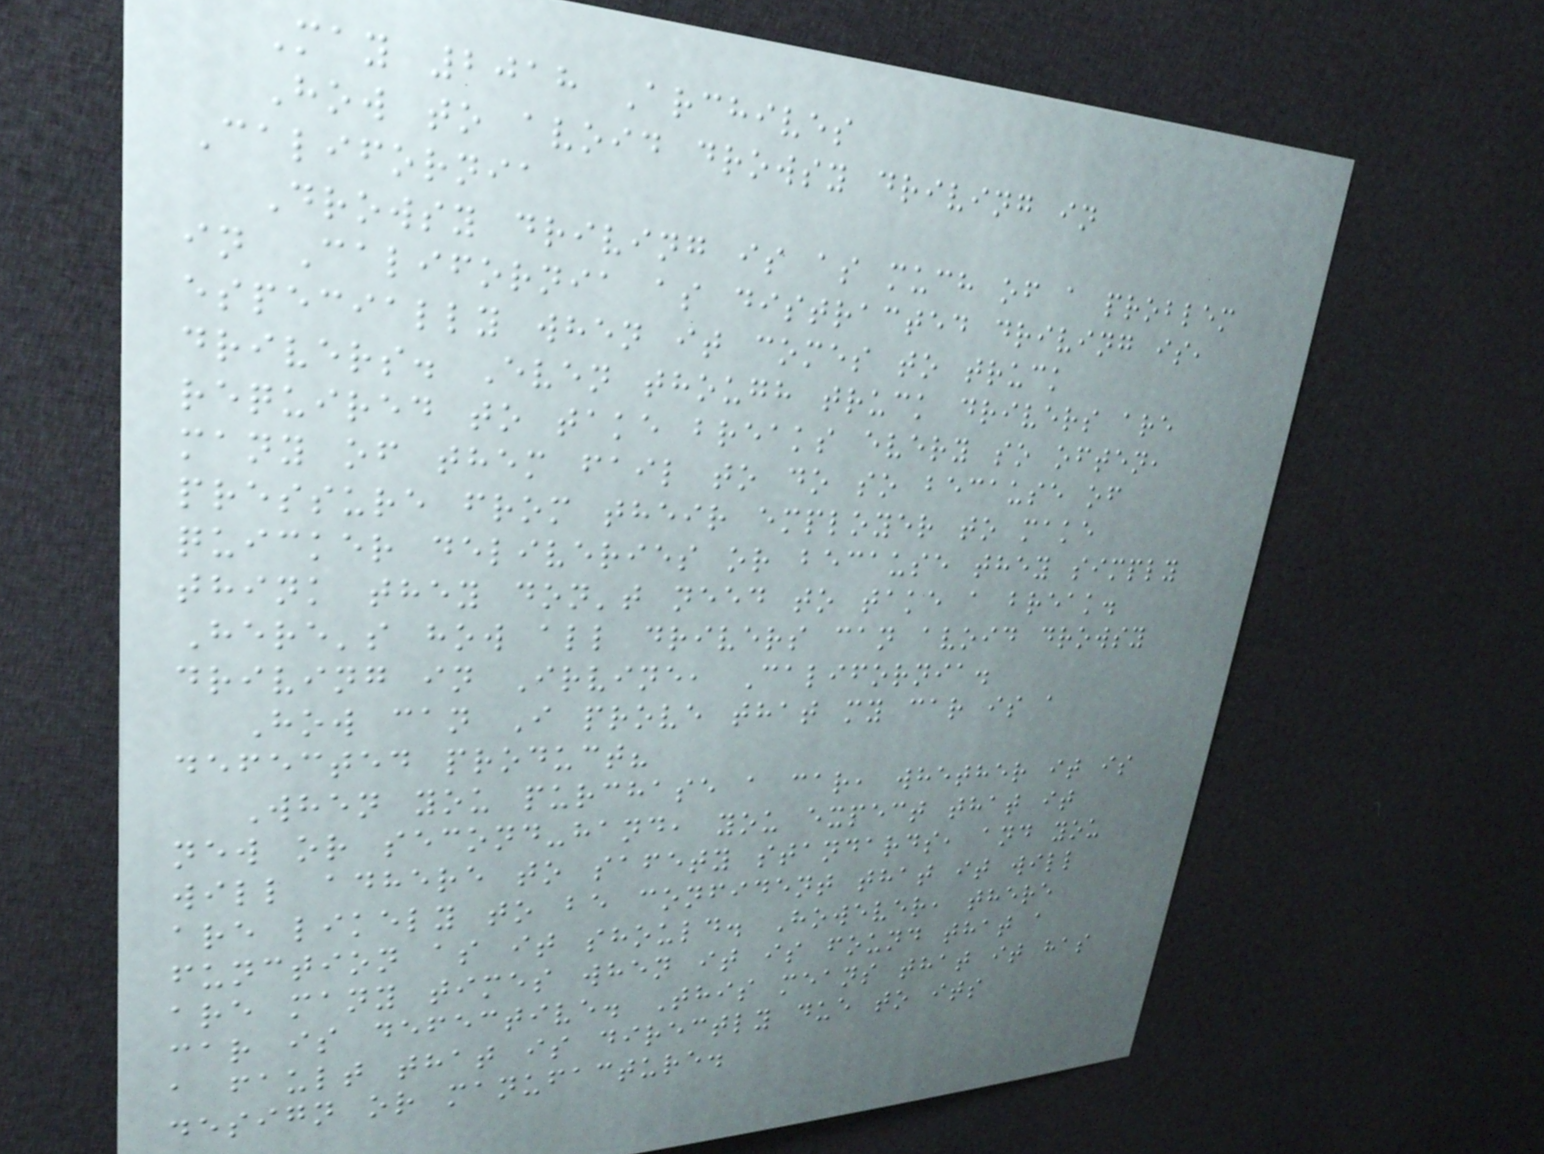May 2018 Archives
How to avoid drowsy driving in
California
Drowsy driving is as much of a problem
in California as distracted driving is,
especially when it comes to truck
drivers. Even though truck drivers are
required to take breaks every so often,
many of them fail to do so because of
pressure from their employer to make
quicker deliveries or because they simply
think they don't need to take a break.
Here's how all drivers can avoid drowsy
driving in Irvine, California.
How can I prove that my car is a
defected product?
When you purchase a car, whether it is
new or second-hand, you expect that it
will adhere to safety standards, and you
are likely to be confident that it will
function as it should. However, there
are many times when it is found that a
car is defective. This means that it has
a fault that is directly due to its
design or manufacture.
